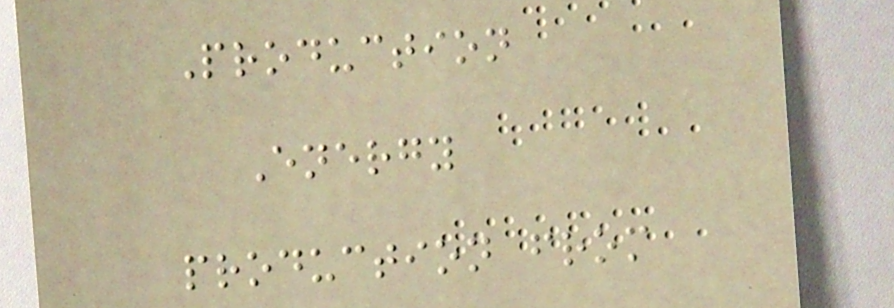Production
Energy
production from
